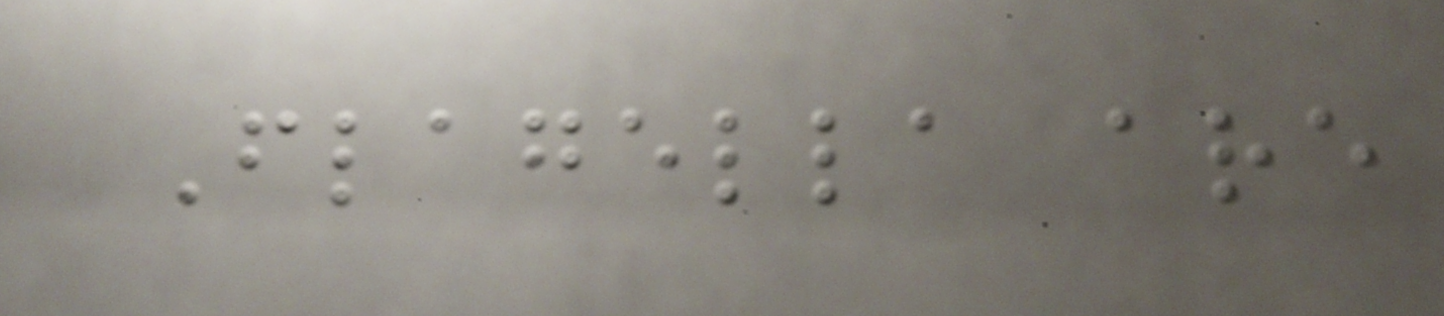Flagella are
